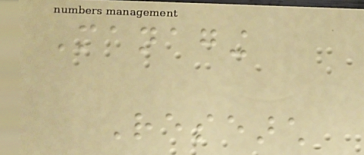Managing
Research
